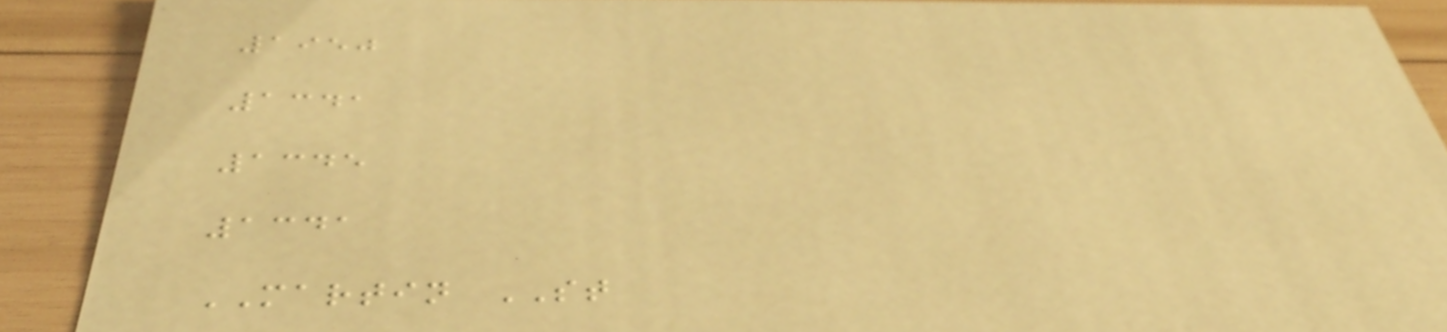1950
1341
1345
1341
MARTIN ST
